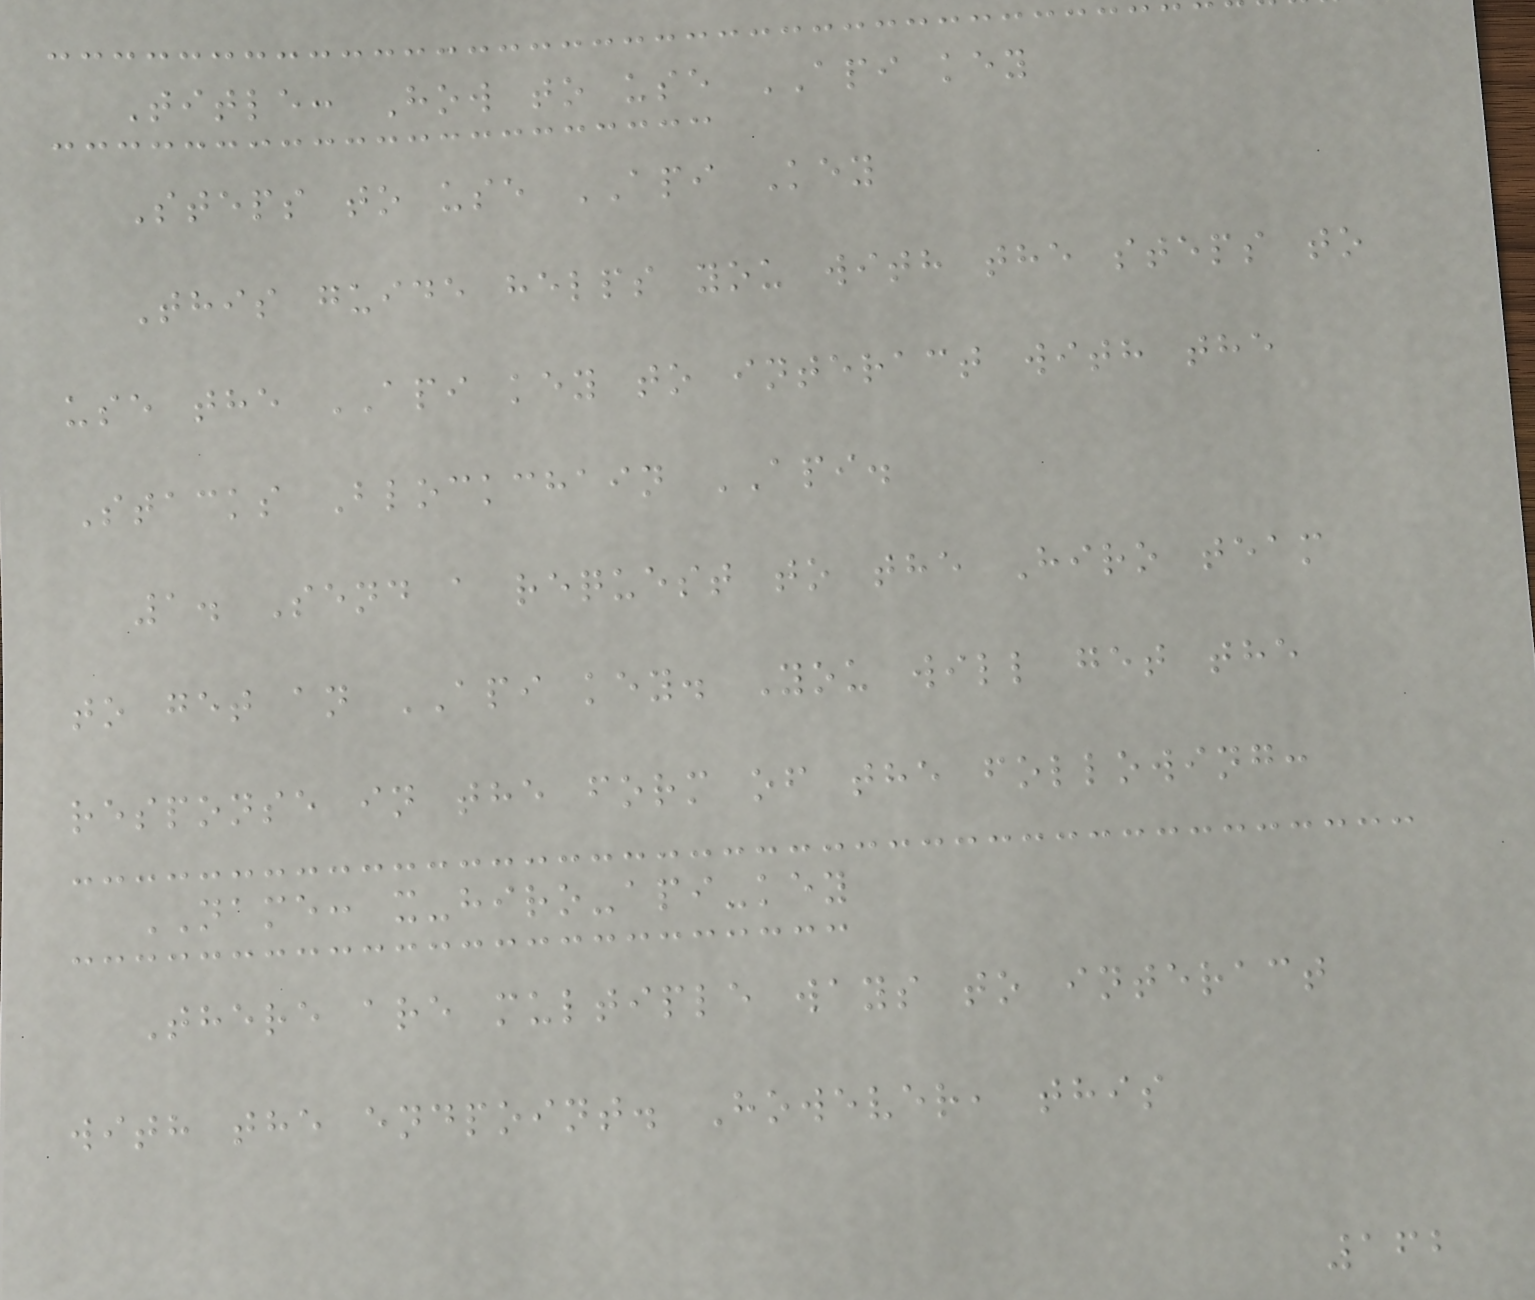Title: How to use API key
Steps to use API Key
This guide helps you with the steps to
use the API key to interact with the
Stacks Blockchain API.
1. Send a request to the Hiro team
to get an API key. You will get the
response in the form of the following:
NAME: x-hiro-api-key
There are multiple ways to interact
with the endpoint. However, this
162
